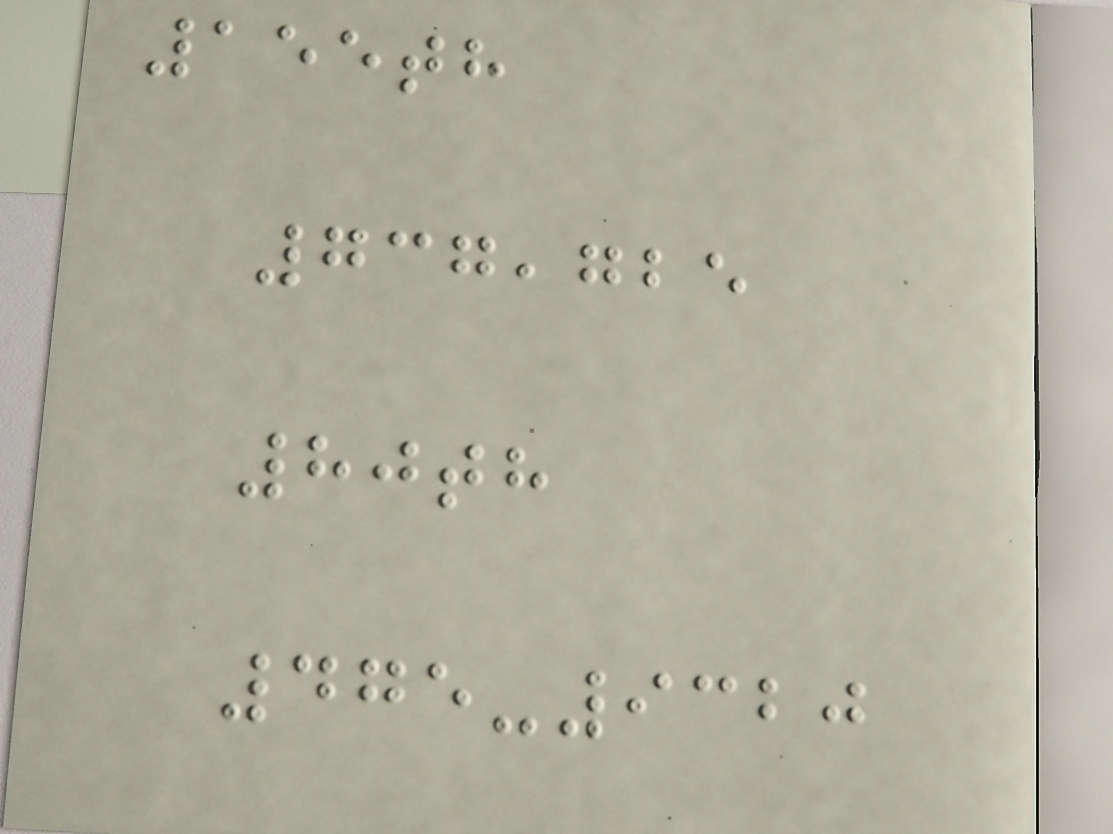155th
737,725
80th
475-9320
